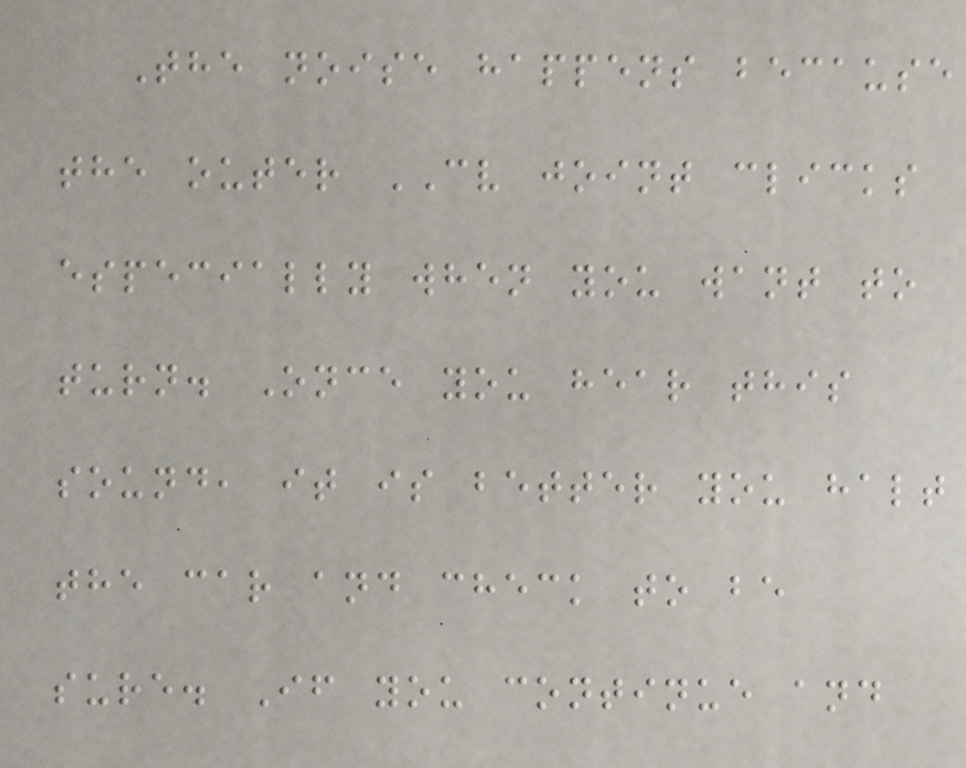The noise happens because
the outer CV joint clicks
especially when you want to
turn. Once you hear this
sound, it is better you halt
the car and check to be
sure. If you continue and
